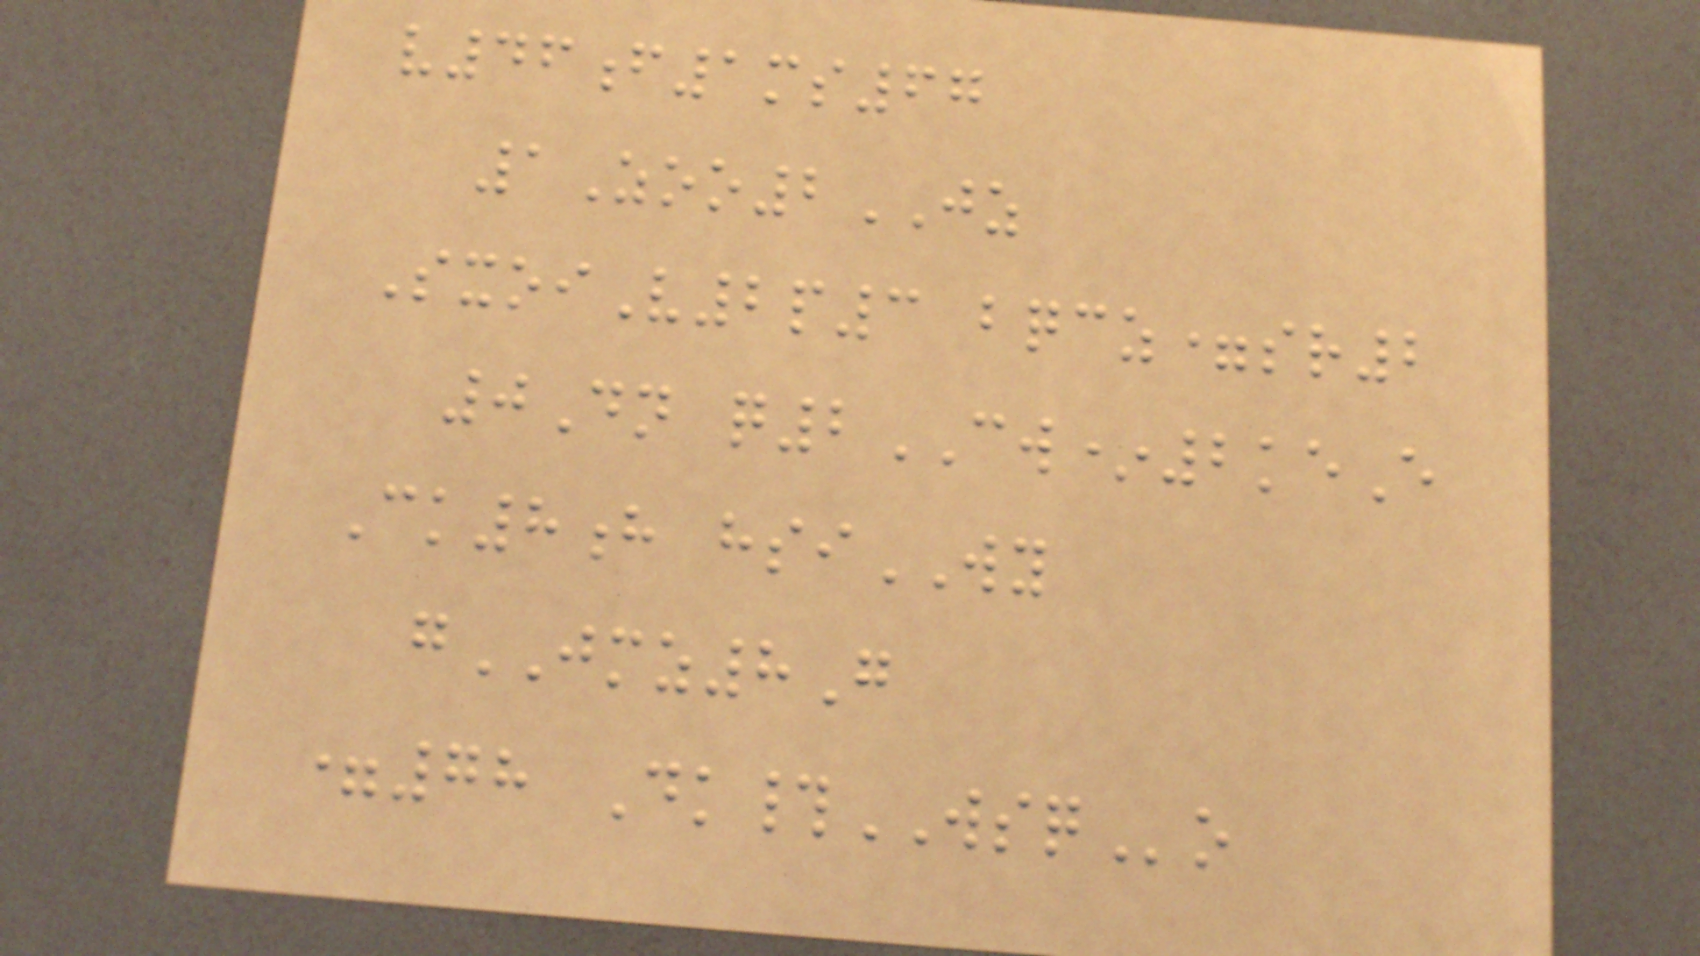v46f1ms67
1Zoo2JZ
SxoiV2p3 bqcz=sr2
0Dn q2CW*2keE
Ck8h hsiWY
gJMZ8G
=78 Dk#WSQo
